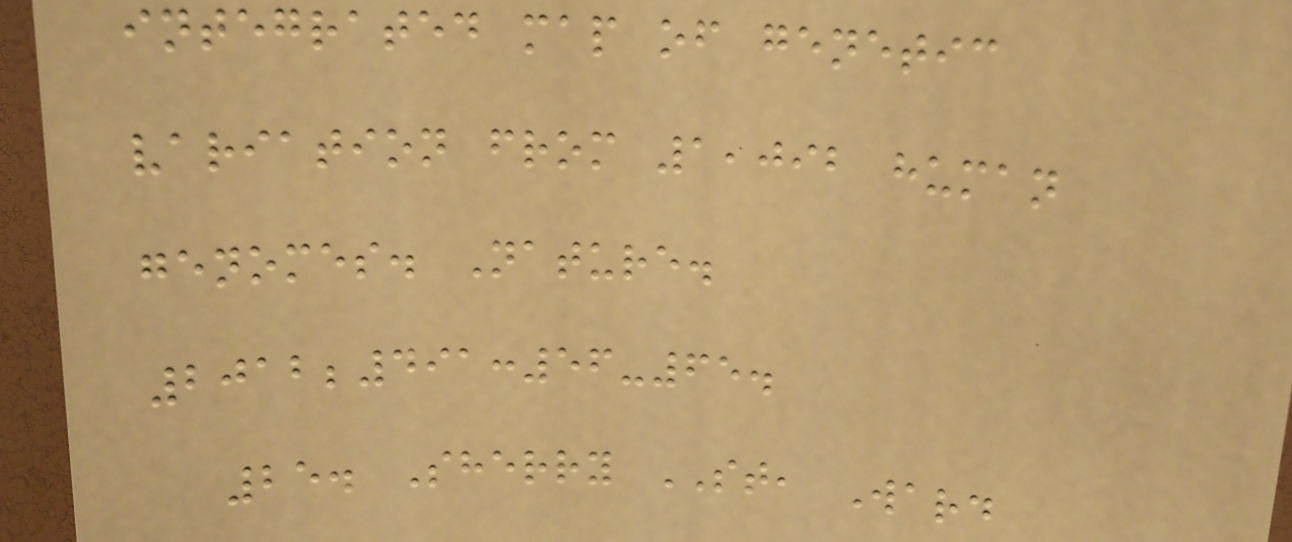integrated map of genetic
variation from 1,092 human
genomes. Nature.
2012;491:56-65.
25. Sherry ST, Ward
